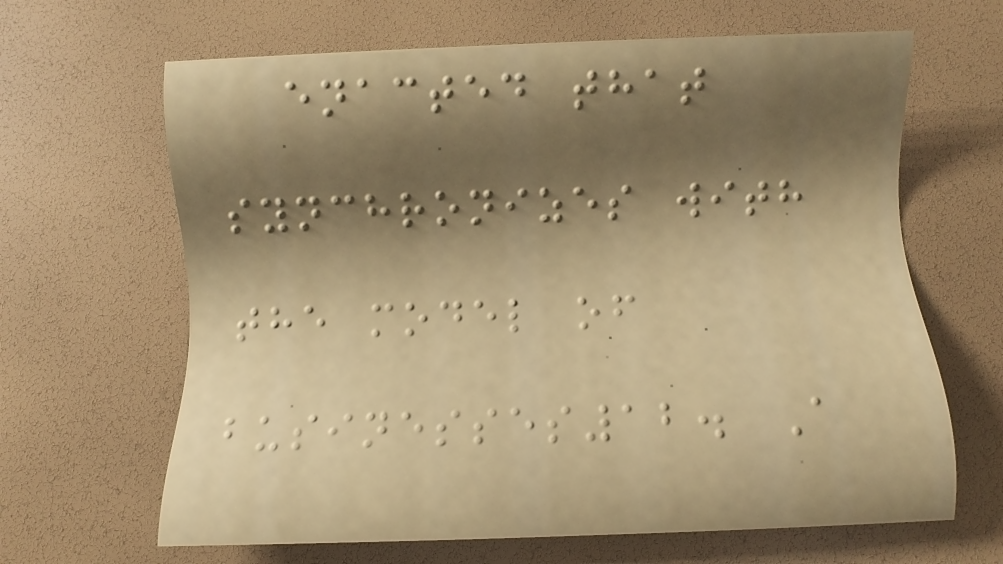enacted that
synchronizes with
the model of
businesses12. A
